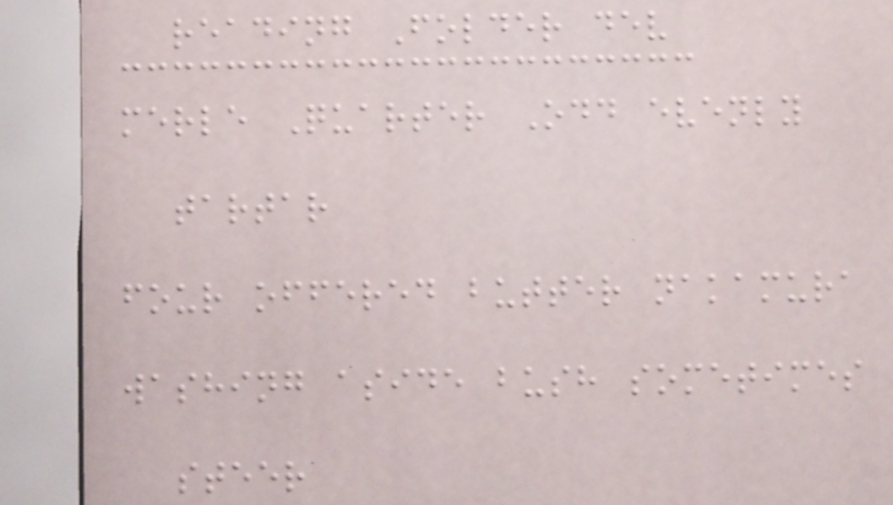reading Folder dev
merle Quarter Odd evenly
tartar
four offered butter nakamura
washing aside bush sometimes
steer
